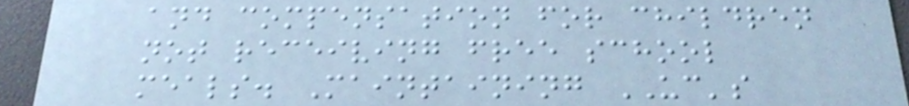and compensation for children
not receiving free school
meals. Maintaining UC's
